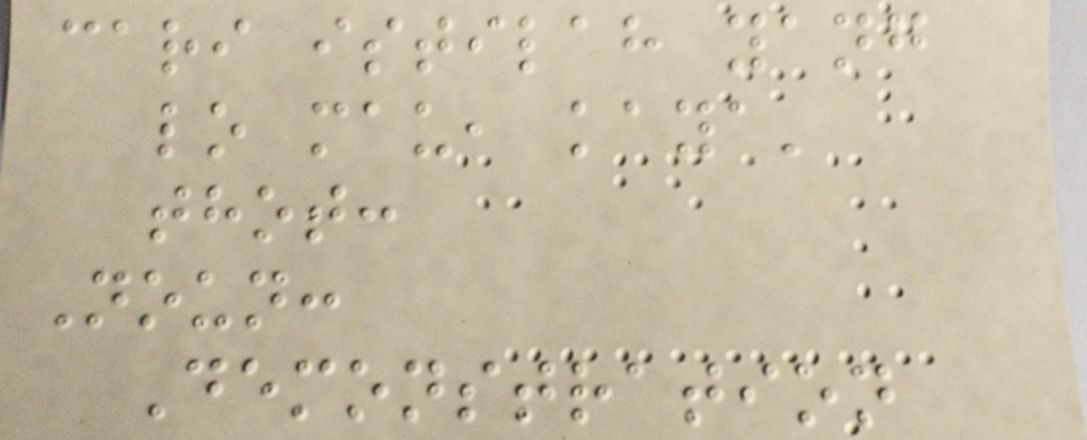cari istilah yang
lo mau, kaya'
thot:
Noun:
Demonstration
